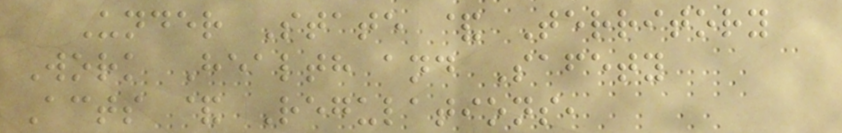Under State & Territory
Work Health and Safety
Acts & Regulations,
